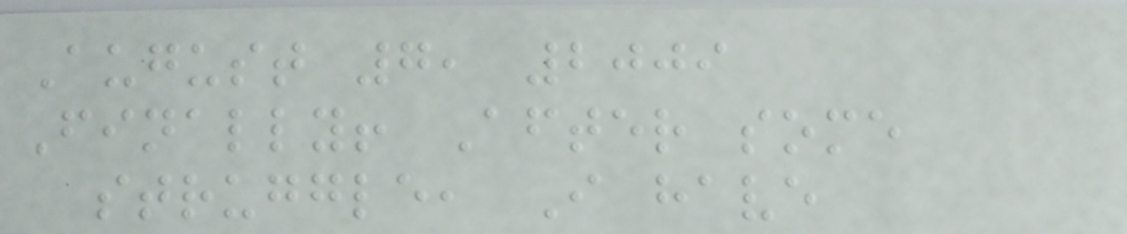August 7, 2009
Finally! After some
struggle, I have
